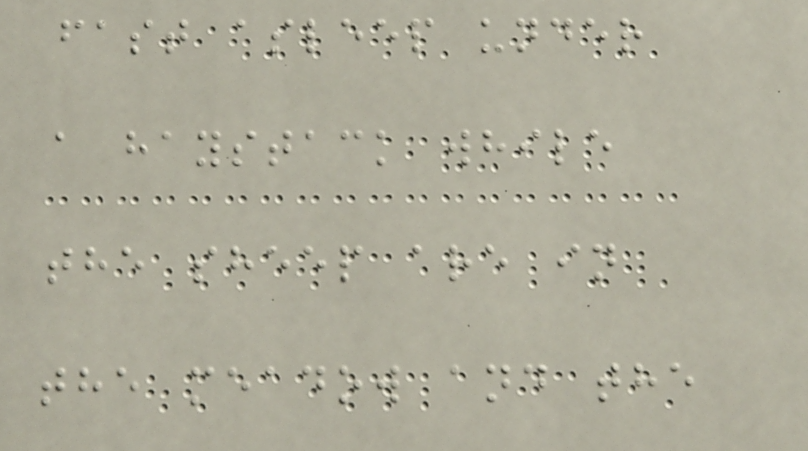fast asleep under
a haystack while
the sheep are in
the meadow and the
